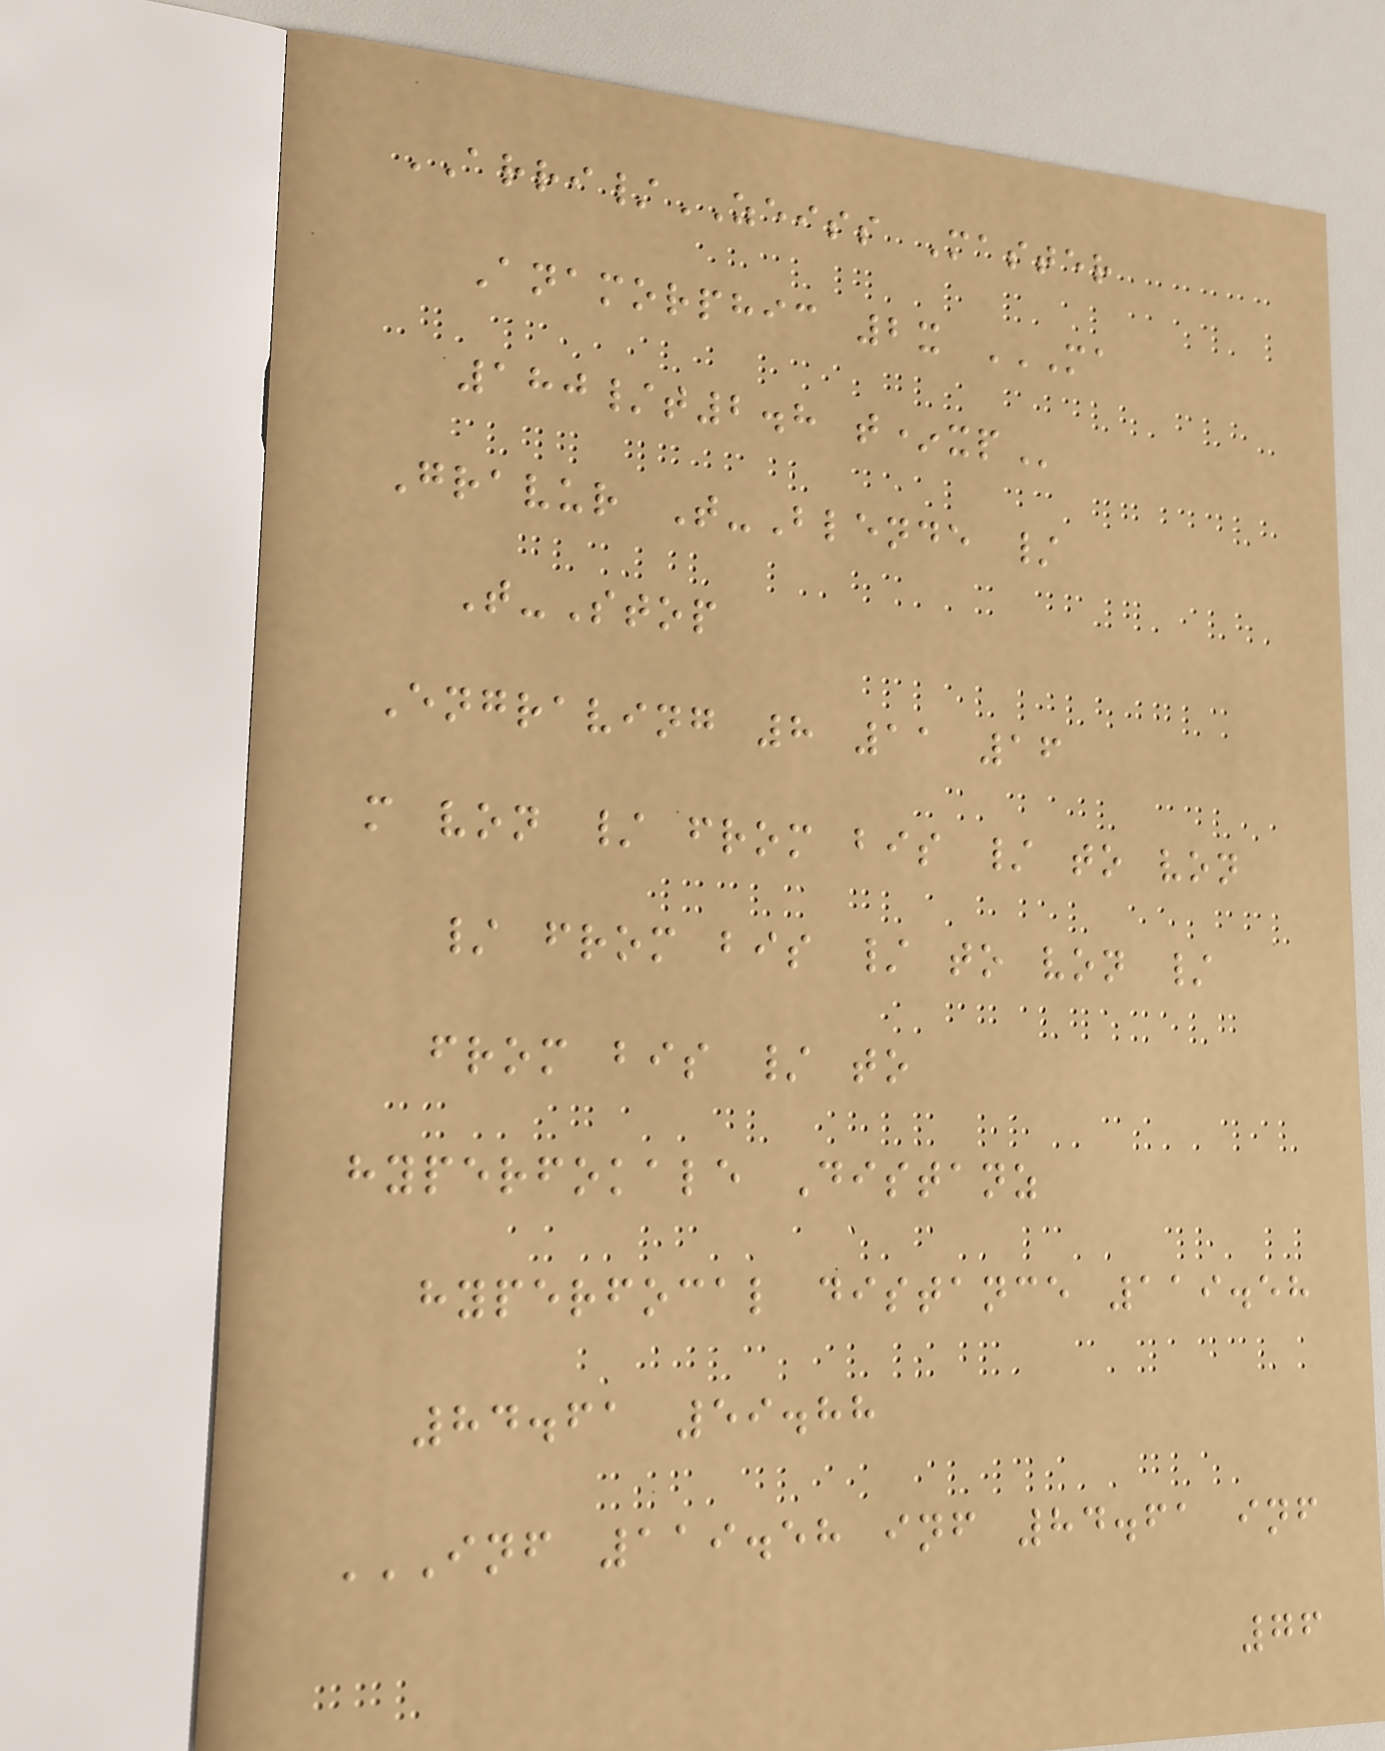ARRI/ZEISS Master
Anamorphic 2x MA
180/T2.8 T*XP
Gravur T-Blende /
T-Stop
Engraving 8 11 16
m von / from bis / to von
/ from bis / to von /
from bis / to
hyperfokale Distanz
hyperfocal distance 119.58
84.61 59.88
INF 119.58 INF 84.61 INF
76
